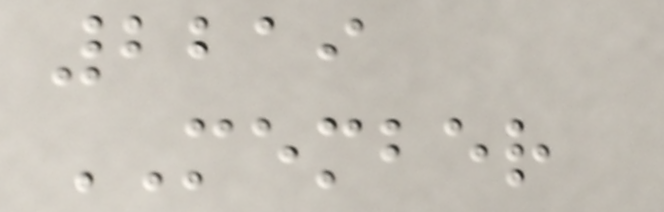2219
MEMBER
